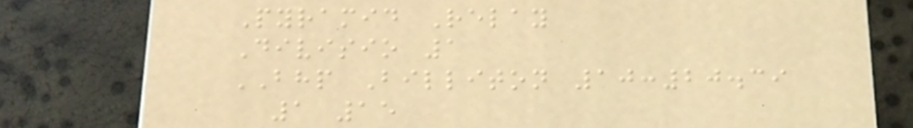Pyramid Relay
Divisio 1
BHP Billiton 10:20.39
1 15
